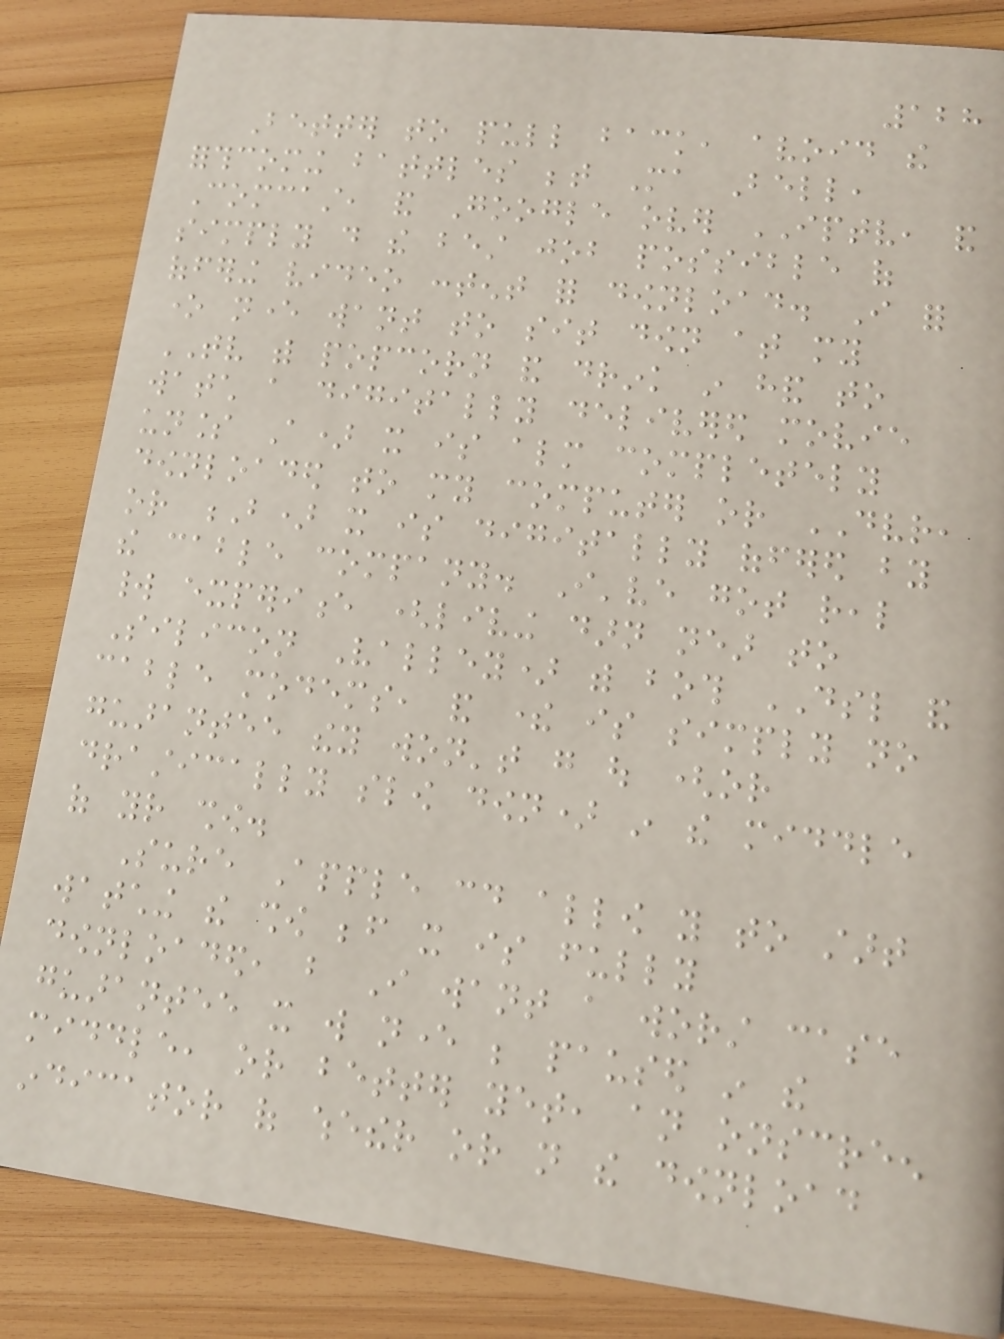128
Better to pull back, avoid the
forthcoming battles between Ma Bell,
Comcast, and Google over IPTV, and
simply do the best job possible of
offering video content for download. I for
one never want to sit down at my
TV with popcorn and drink in hand to
watch a digitally delivered movie
unless A) it is almost completely
downloaded to my computer or DVR,
or B) it is digitally offered by
the cable company. I've got real
world experience (living darn near to
Silicon Valley) with both DSL and
cable modems, and there is simply no
guarantee they won't go out (or
drastically slow down) in the middle
of your show.
Sure Apple could allow you to start
watching the show before it is fully
downloaded, but I want a worst case
guarantee it will never be paused in the
middle, or better yet, an onscreen
indicator of whether or not the download
